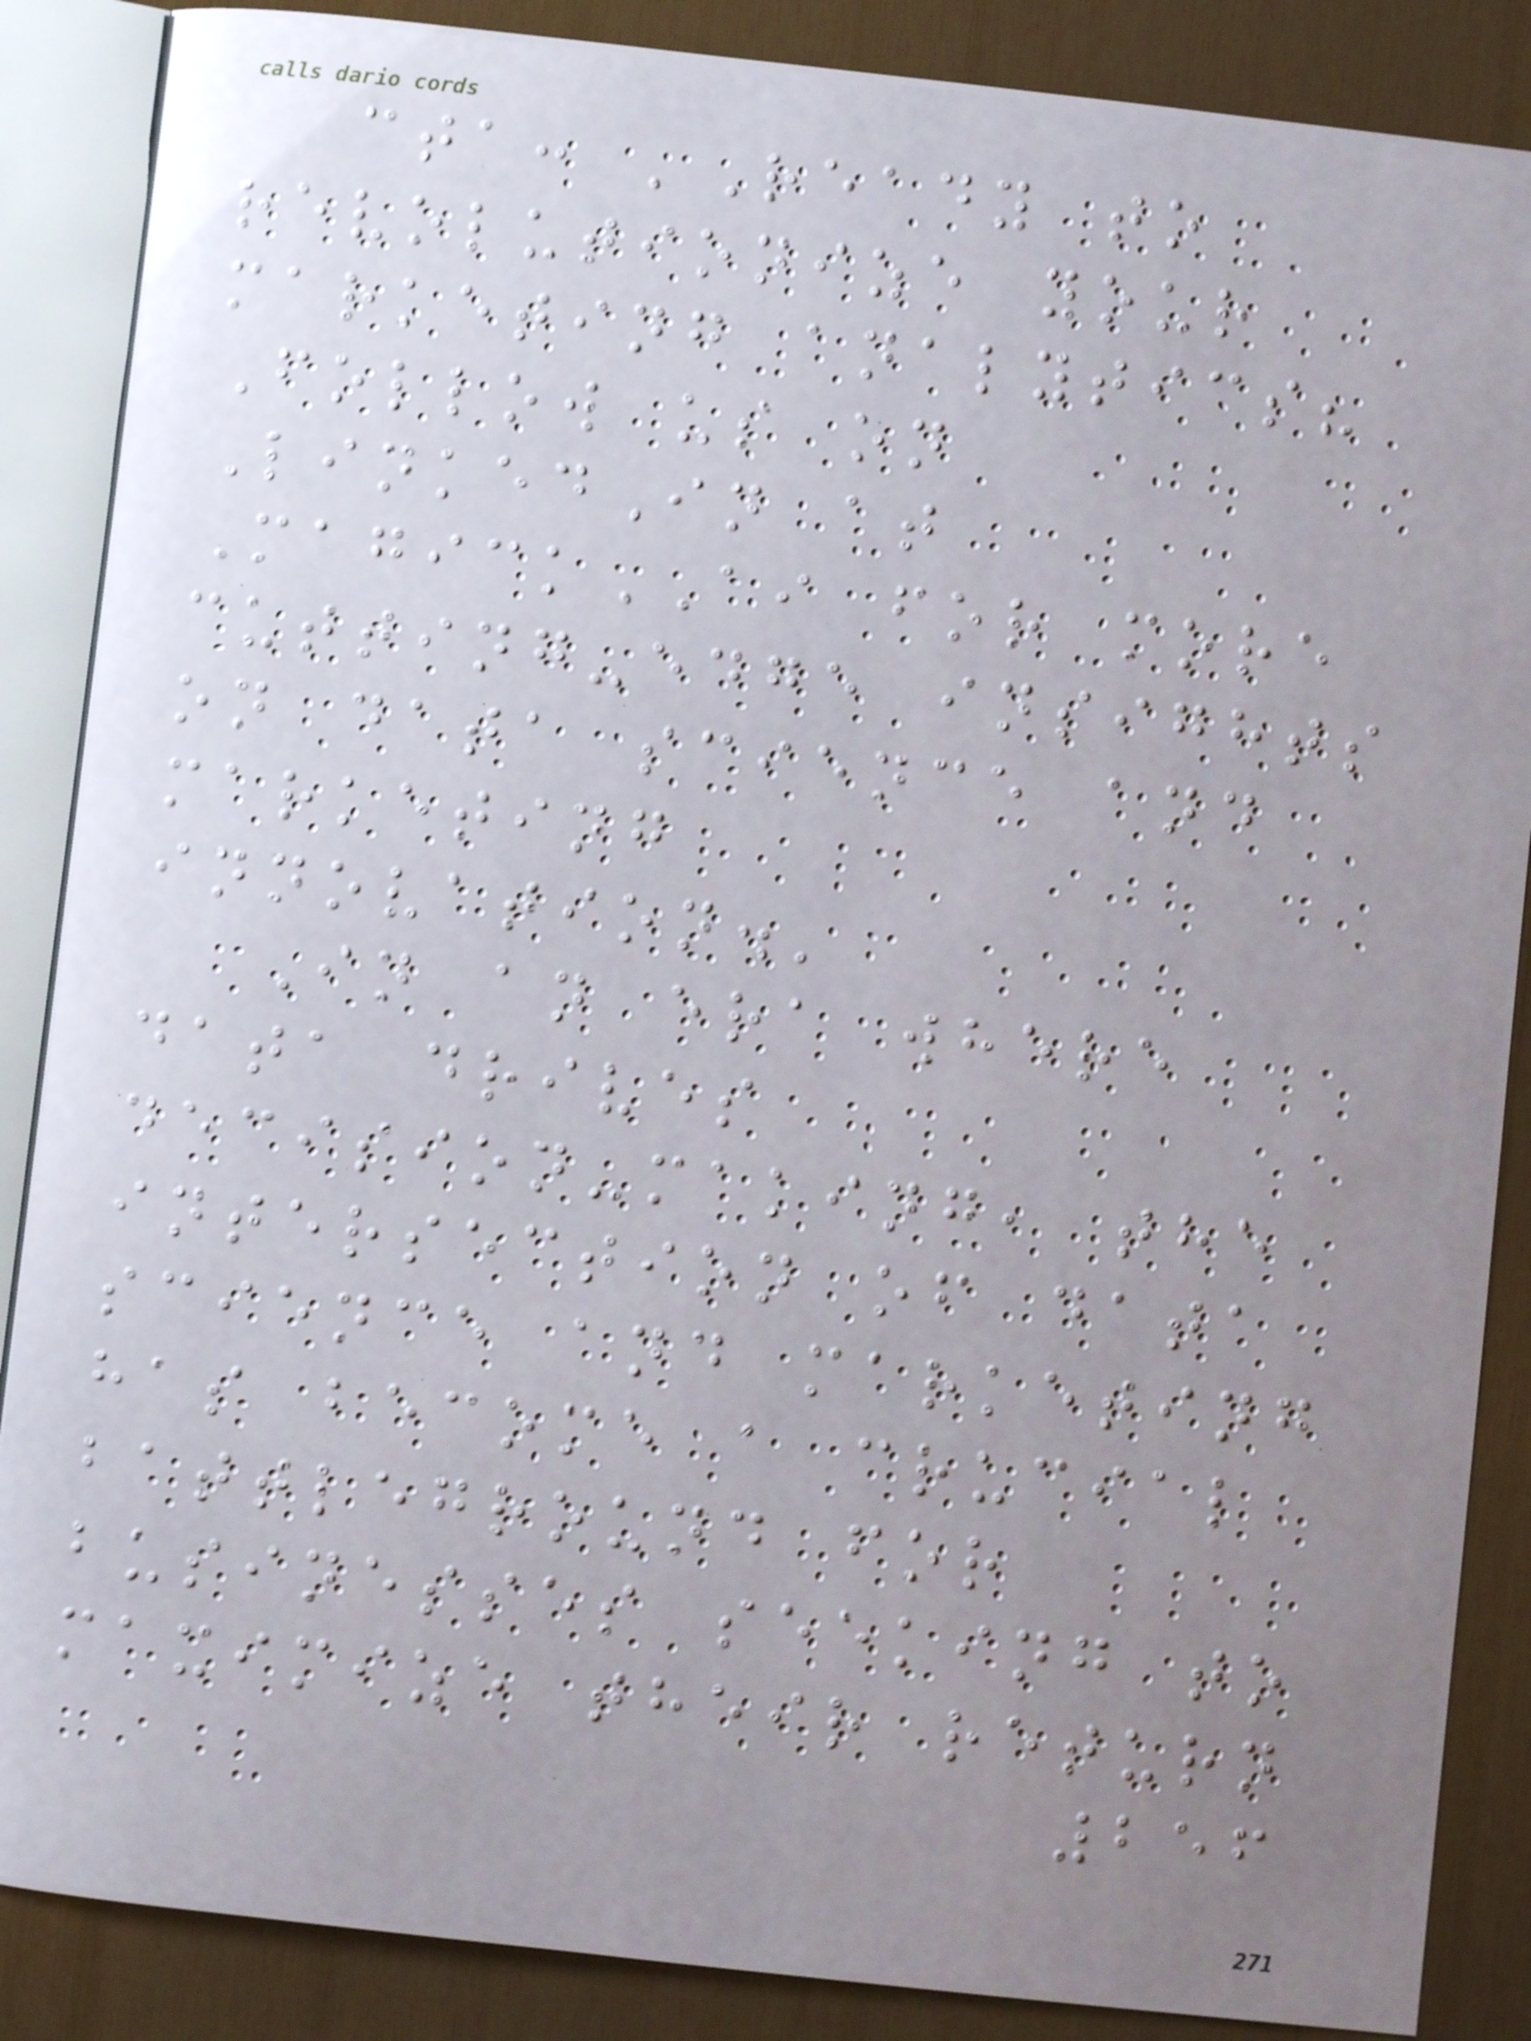cta: 'Ready to
revolutionize your
marketing analytics?
Follow us on
LinkedIn at
MagickAI for more
cutting-edge insights
on data science and
marketing
innovation.'
In an era where
data drives
decision-making, the
intersection of data
science and marketing
has become a crucial
battleground for
businesses seeking to
maximize their return
256
